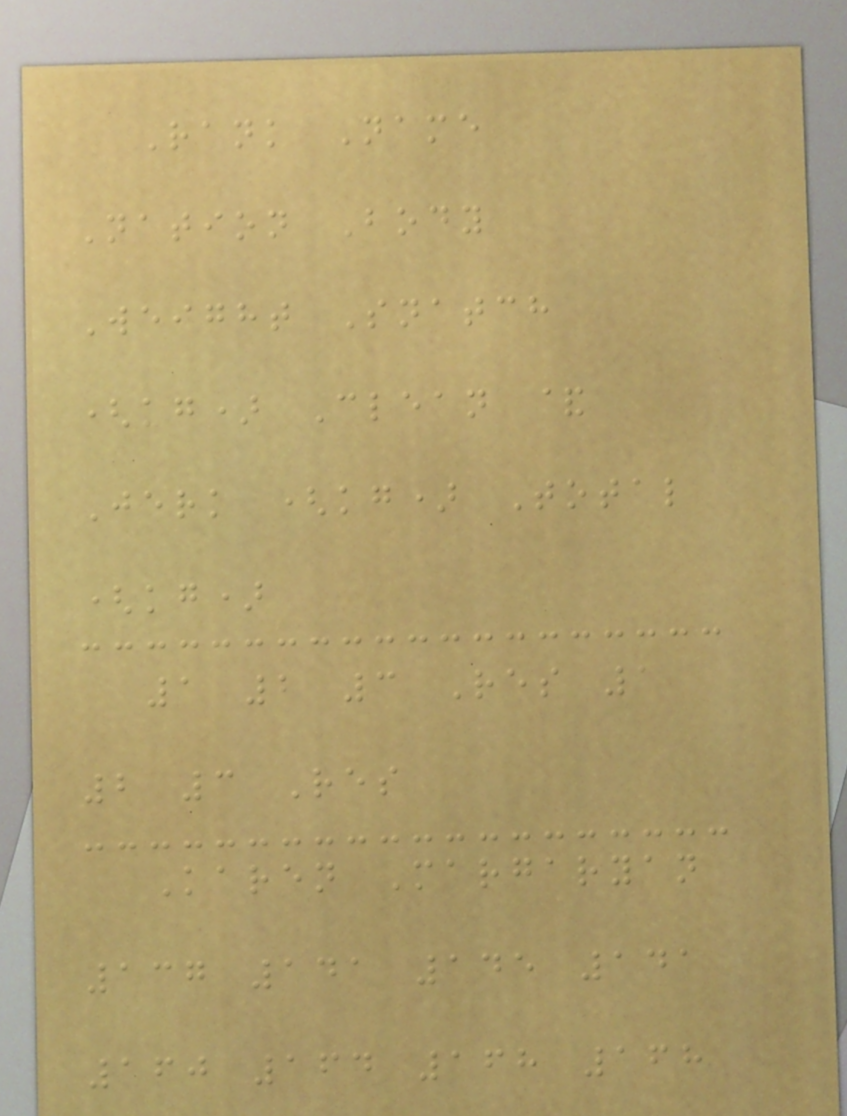Rank Name
Nation Body
Weight Snatch
(kg) Clean &
Jerk (kg) Total
(kg)
1 2 3 Res 1
2 3 Res
Karen Margaryan
137 141 145 141
160 164 168 168
